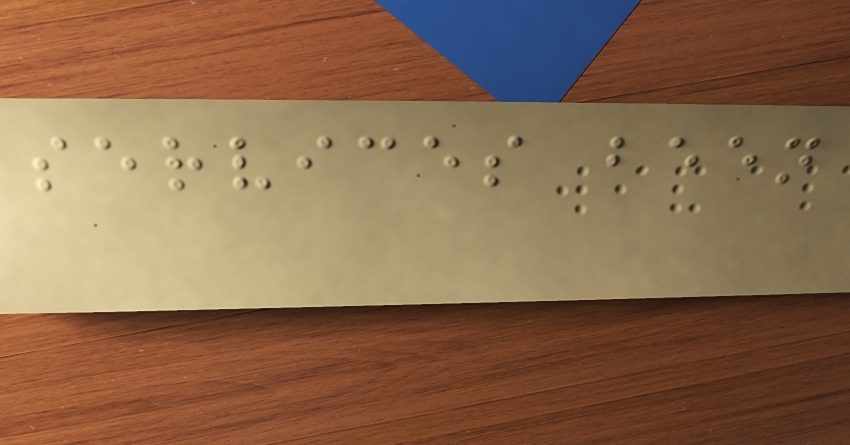services been
